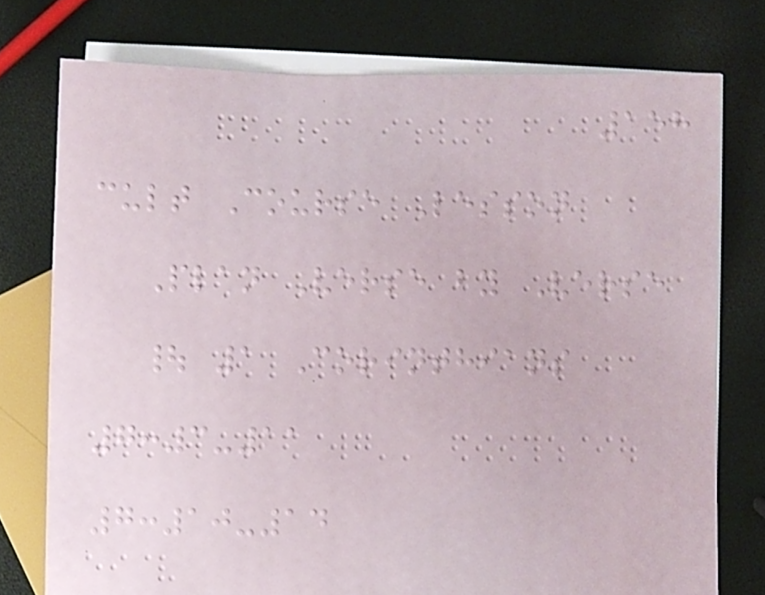158
cult Course Lesson
Plan Verse by Verse
| 1 Corinthians
7:3-11
7:10-14
